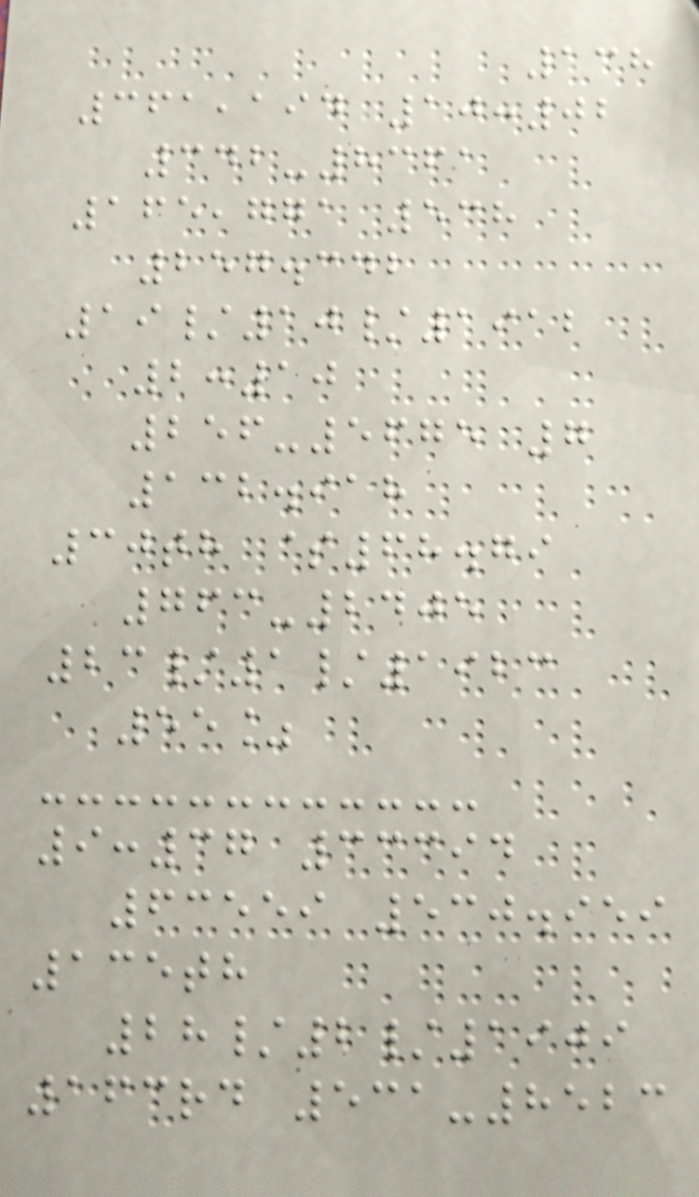138
361,194 10:02
342-8361
165,771 538
257.342
19/10/1912
2:10
256-5675 7
132.918
30th $68.79
763-2405
23/1/1923
55%
9:37 33394
63559 530.959
135th
28/2/1909
163rd 531-8523
